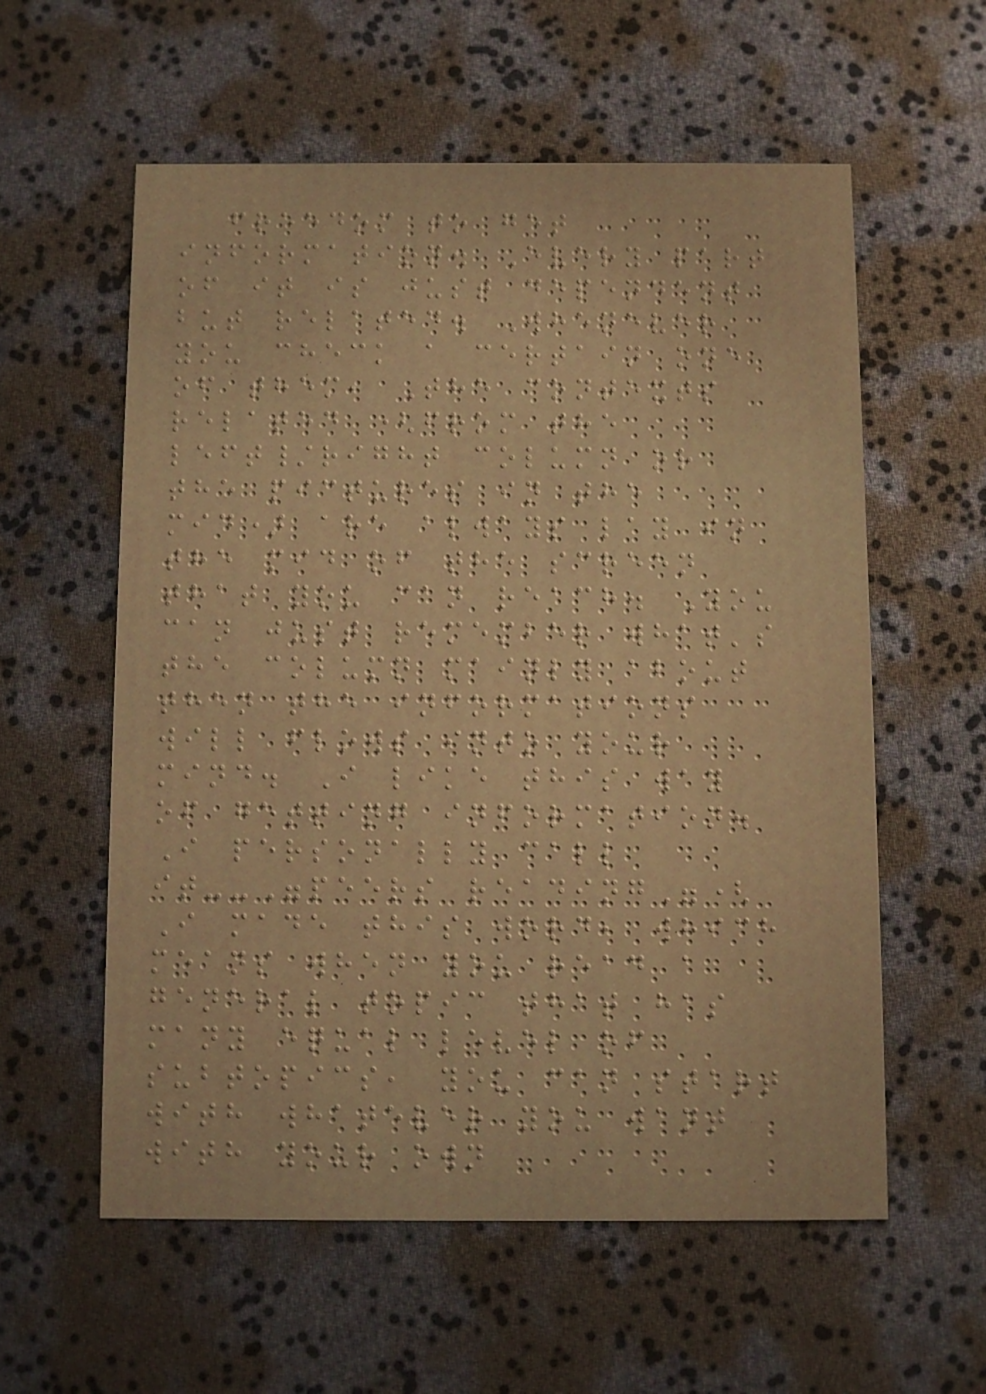freedom to get
information. Every part
of it is just dependent
but related. Whenever
you check a certain one
of them, The contexts
related (from the
left/right column or
the pictures in the
mid) are always lay in
the mid of the screen
that you can reach. You
can just remember what's
the column mainly about
then the informations
will flows into your
mind. I like this way
of getting information.
I personally call
it--"peers reading"(
I made this word, which
means when you read a
general topic that has
many equal level of
subtopics, you can start
with whatever you want
with your own
